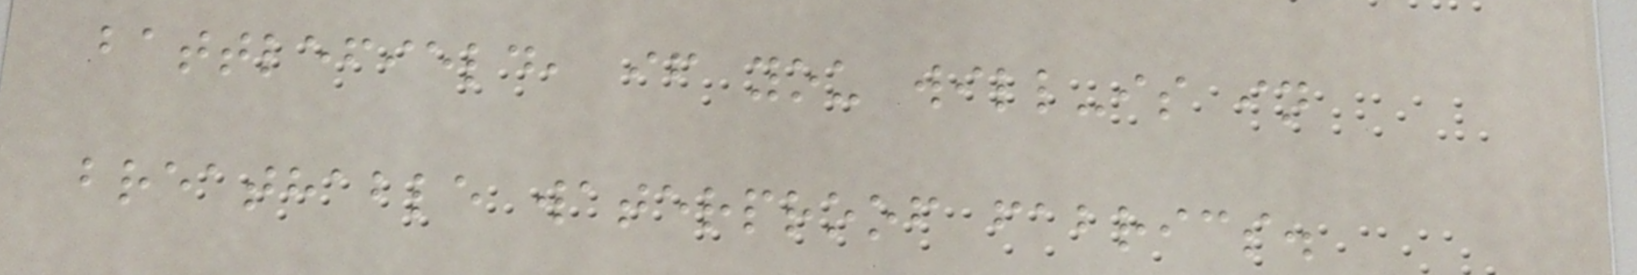battlefield, if you will-is in
breathable waterproof fabrics.
